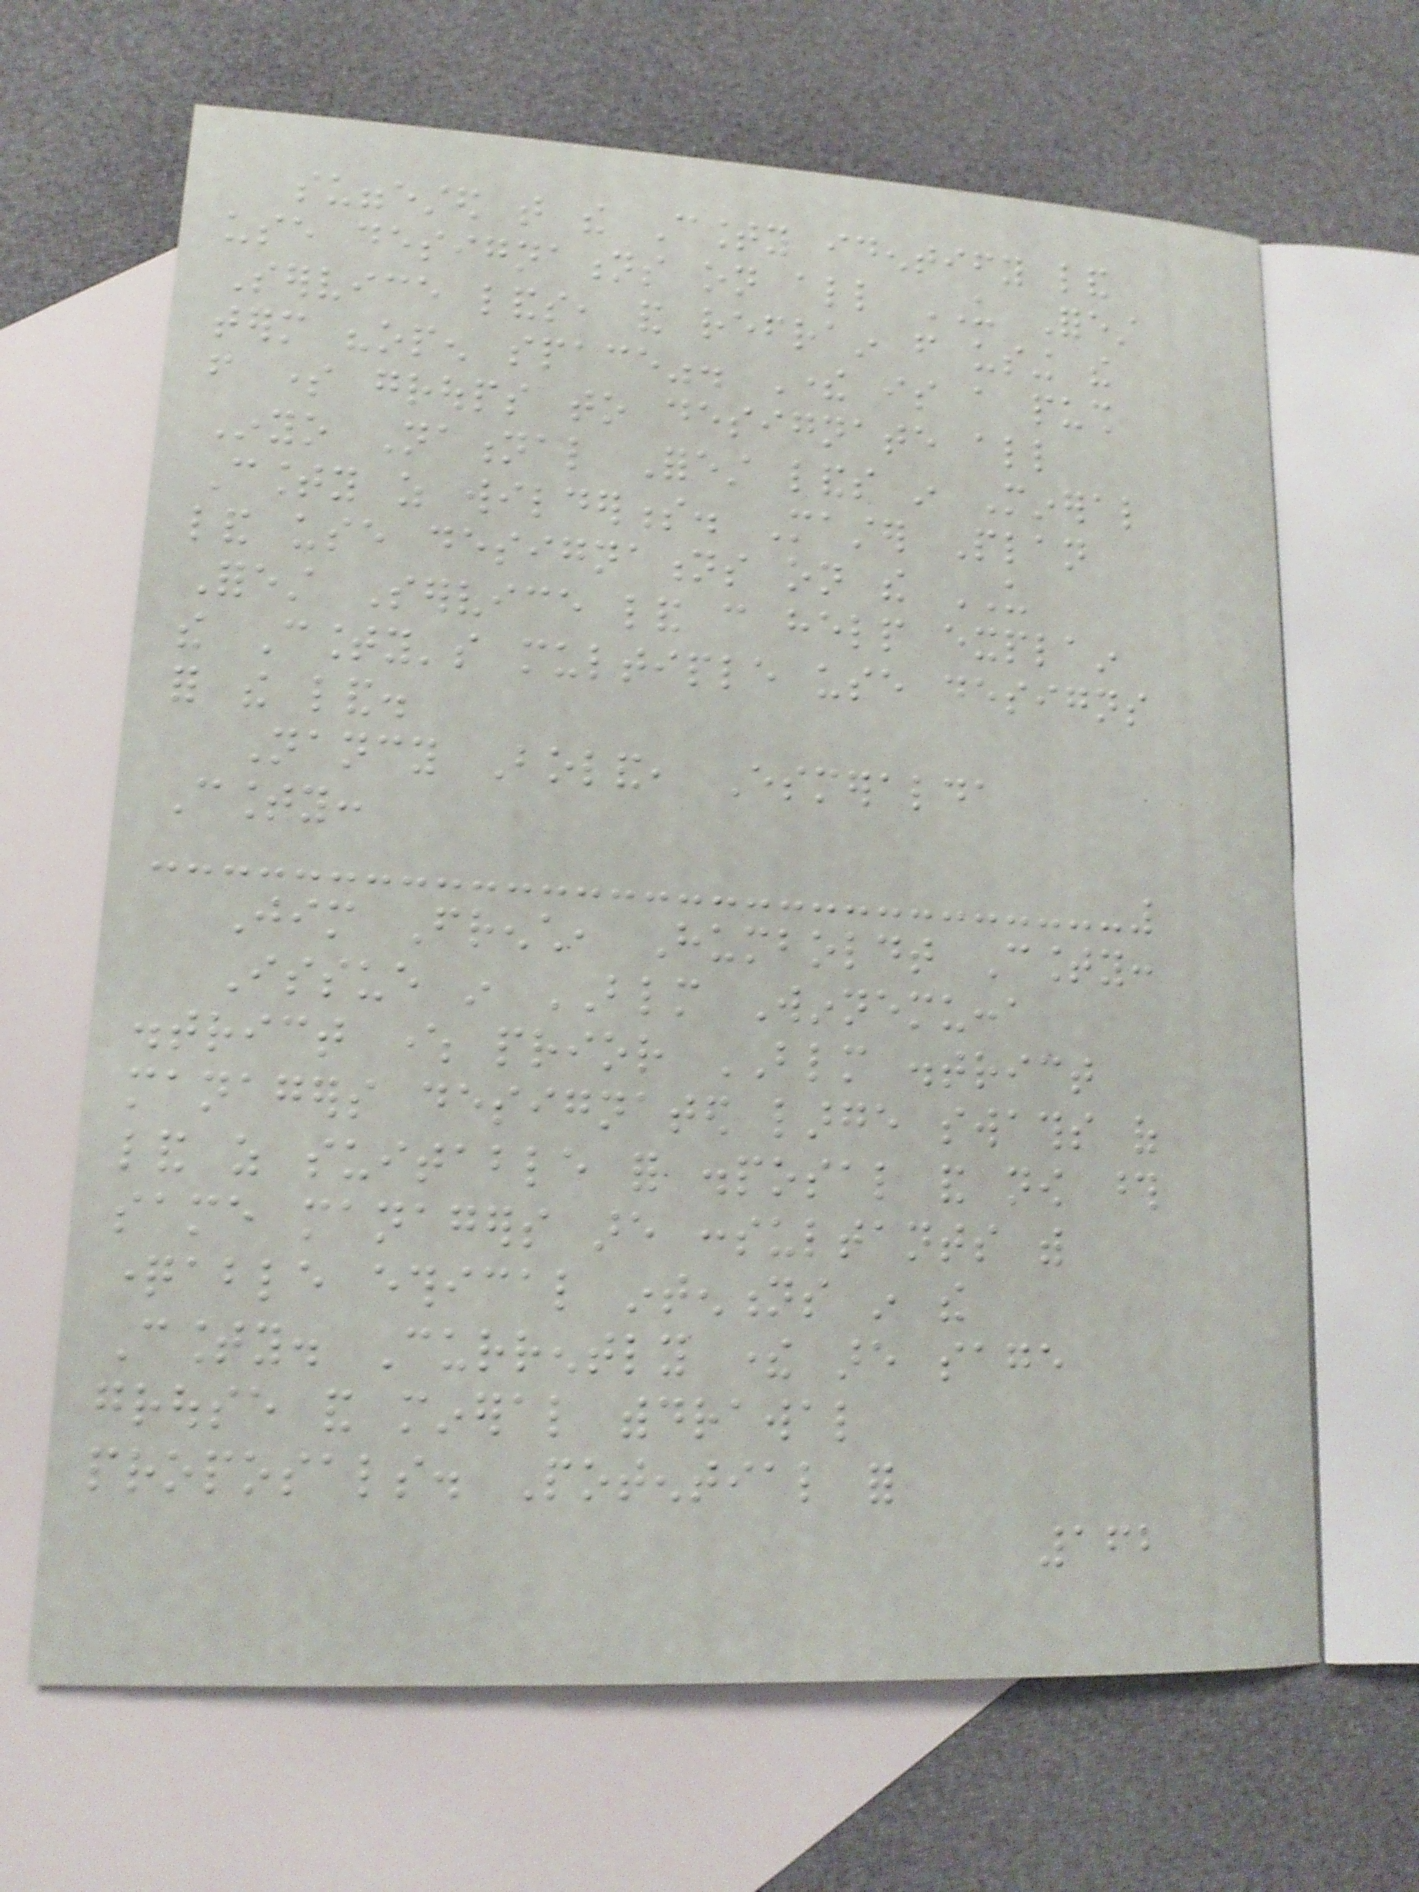suggested that the County identify land
use designations on all US Forest
Service lands, and refrain from using the
term "open space". There is a push
from some groups to designate all
Inyo National Forest lands in Mineral
County as wilderness. Master Plan
land use designations on the US
Forest Service land can help explain
the County's multiple use designs
for the land.
Nancy Boland, Esmeralda
County:
Jim French, Humboldt County:
Issue in BLM Winnemucca
district where prior BLM district
managers designated large swaths of
land as suitable for disposal and now those
same managers are consultants with
questionable ethical intentions in the
County. Currently there are sage
grouse and mineral withdrawal
proposals. Potential for
162
